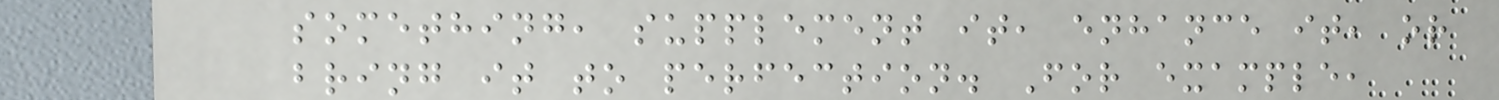something, supplement it, enhance it, or
bring it to perfection. For example,
